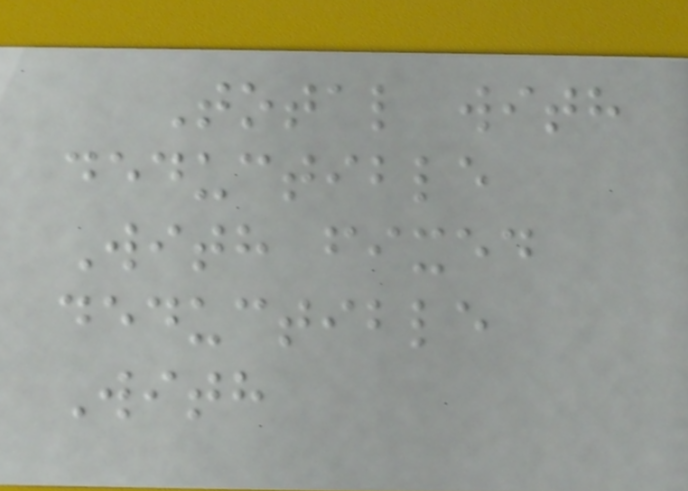Total with
deductible
With fixed
deductible
With
